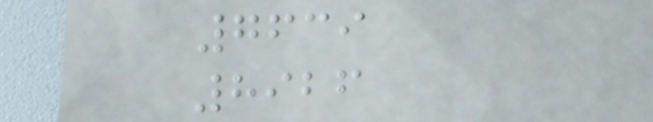7639
8926
